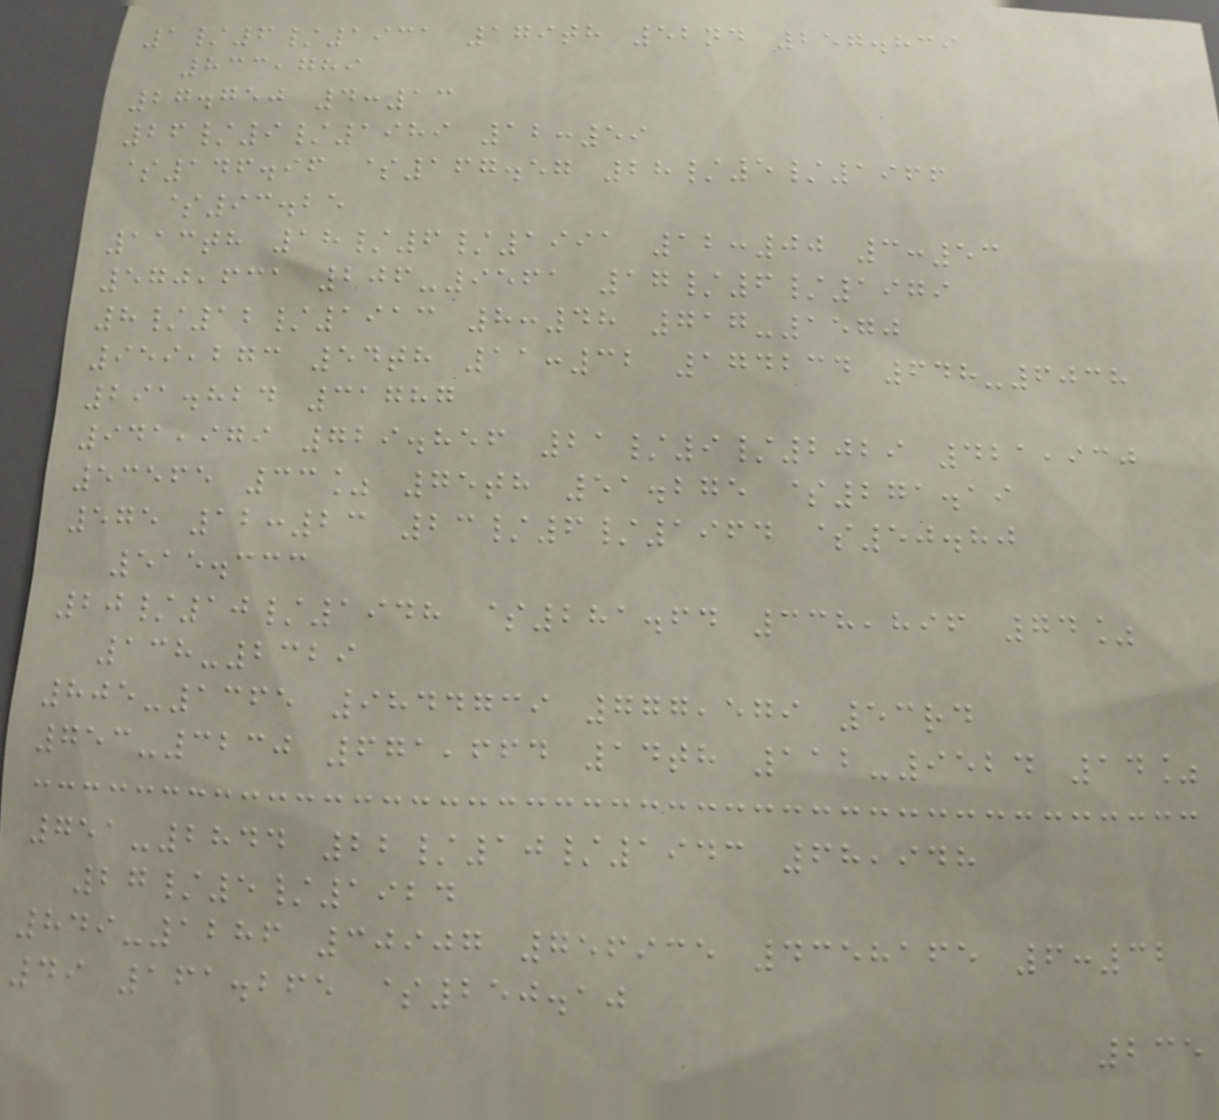1/6/1931 179th 52nd 257.839
833,789
27.750 4:13
26/9/1989 12:59
$146.96 $167.57 28/5/1966
$93.25
113th 18/6/1991 12:00 3:53
570,631 206-9561 17/6/1979
8/12/1913 8:48 717-1570
959,273 54th 11:32 174234 648-6038
291.824 31787
941,979 729.856 21/9/2029 421,930
53565 33% 75th 51.275 $271.19
575 12:23 23/6/1964 $50.80
515.333
20/10/1948 $281.64 338,896 74%
138-2329
805-1365 9844739 777,579 53rd
753-3230 671,664 14th 112-9524 14%
751-2844 22/10/1943 68,948
27/5/1924
849-1286 30907 756935 4358165 6:32
49 161.265 $250.10
235
